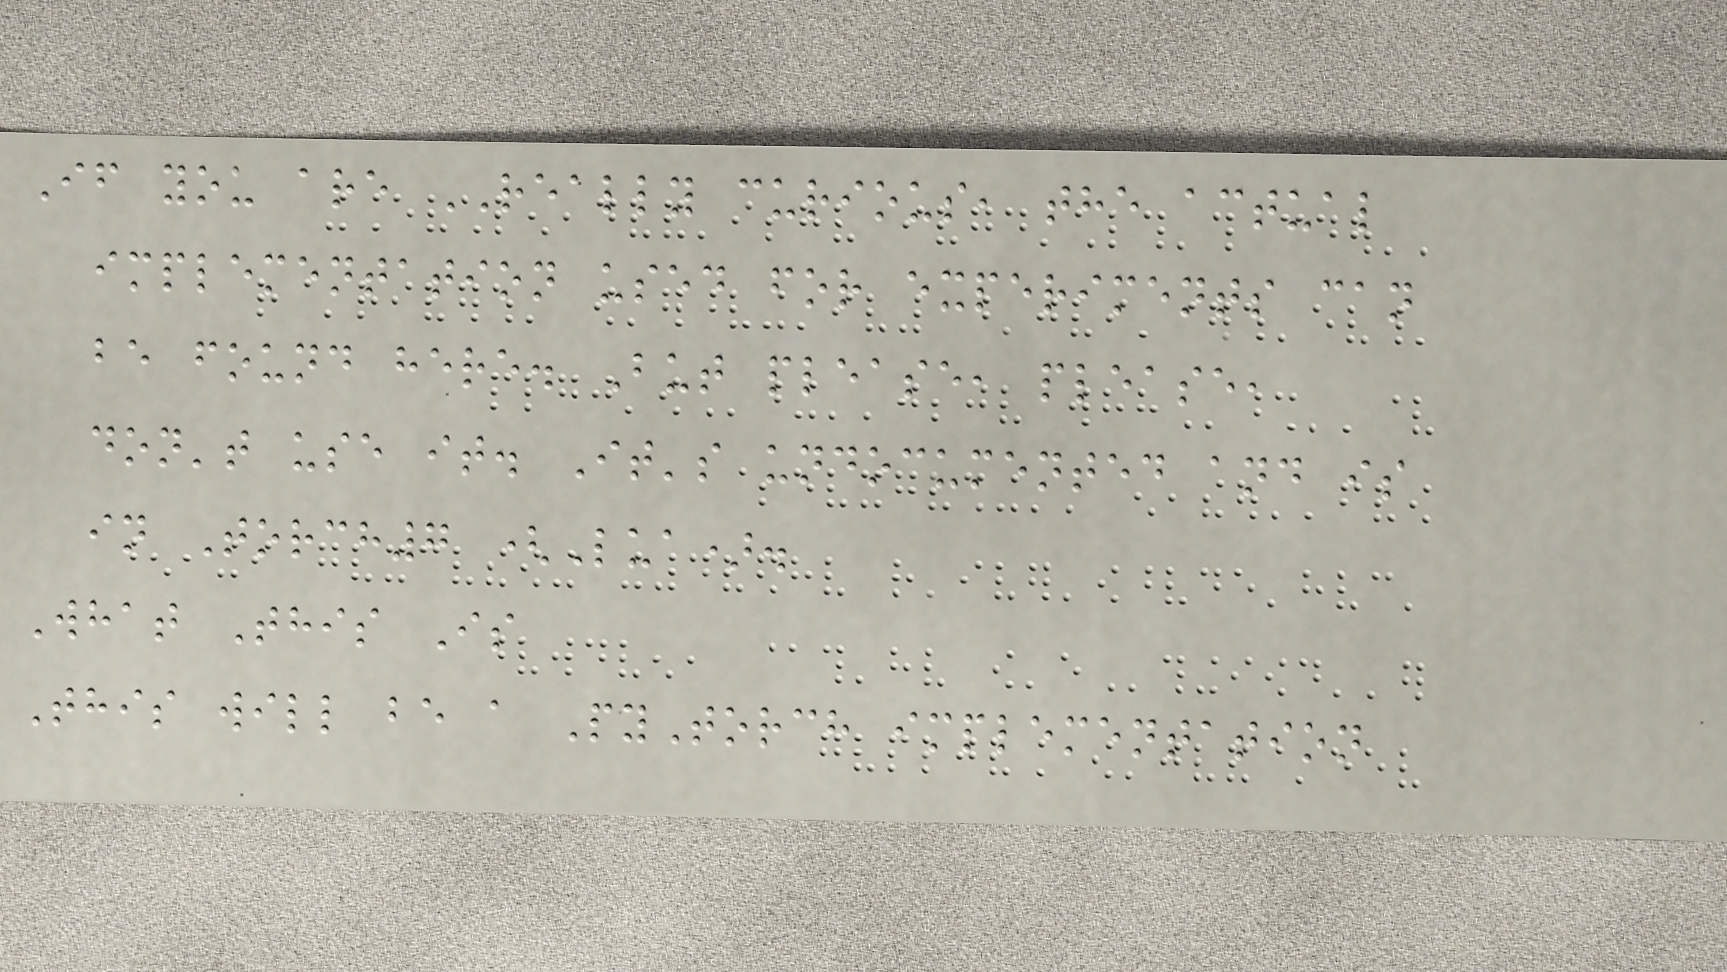If you are REALLY curious, the actual
implementation used for experiments can
be found here. But please, please,
don't use it. It's undocumented and is
in Torch7 (Lua).
What This Is
This will be a PyTorch implementation
